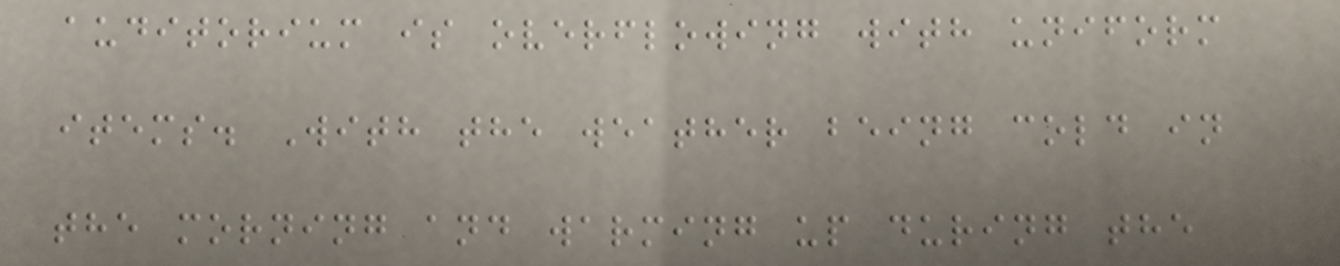auditorium is overflowing with uniform
items. With the weather being cold in
the morning and warming up during the
